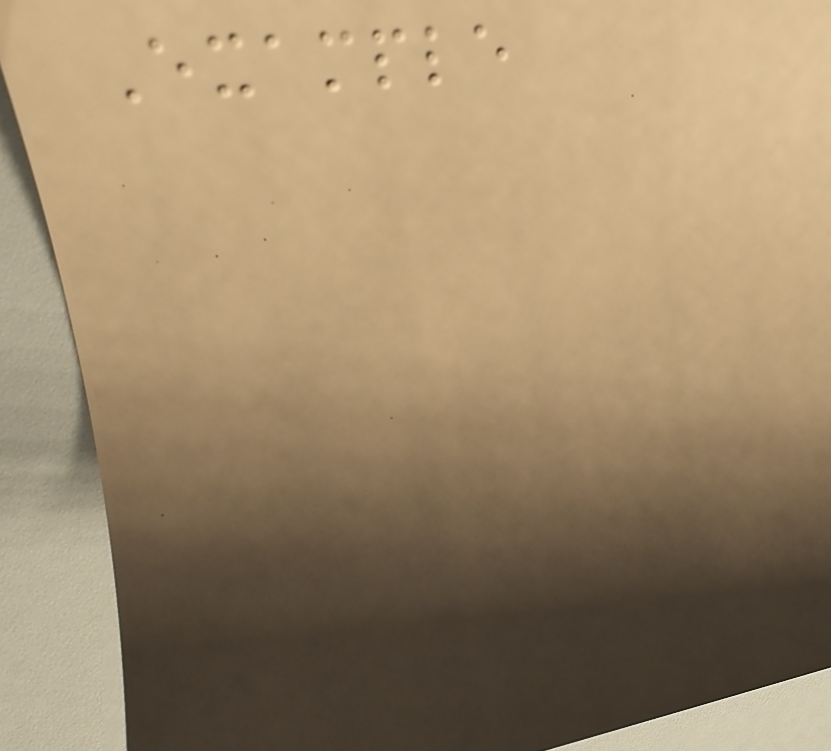Example
